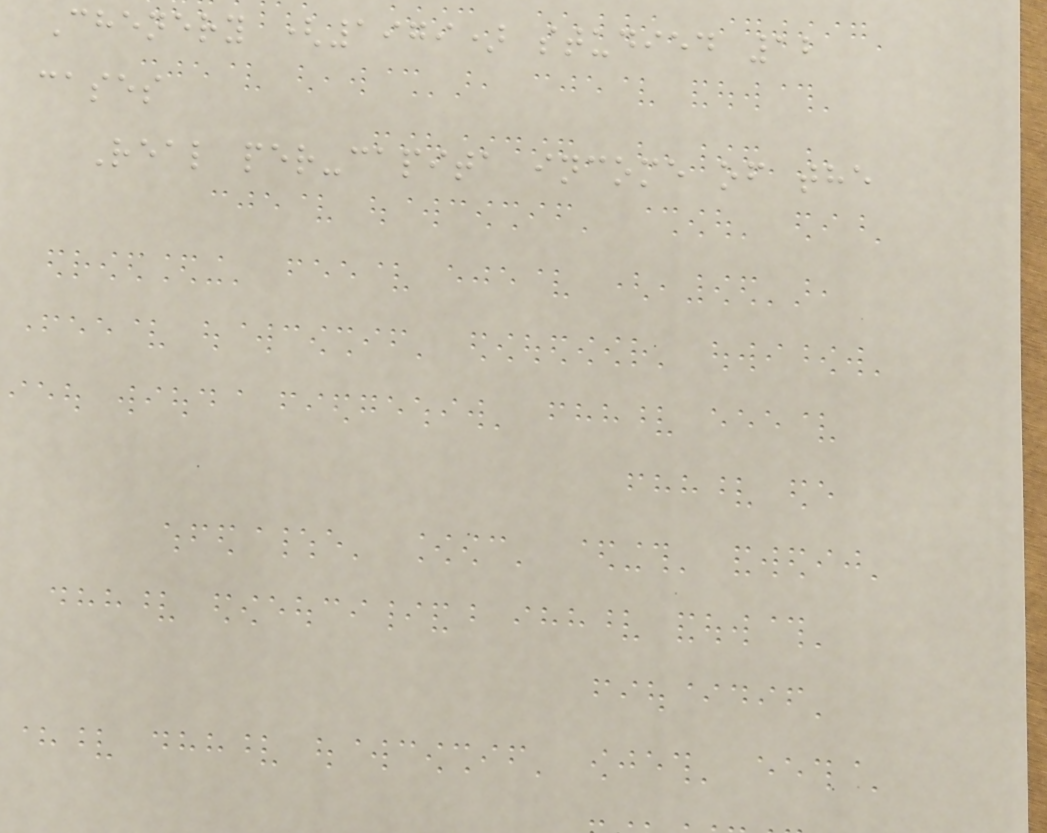Chenery (1979) studied 12
cases
Real per-capita income of the
